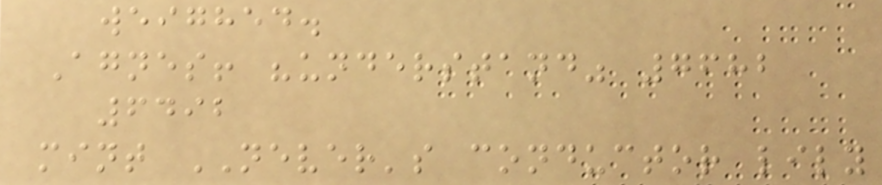weighed.
Agnes! "understand" 7682
6492
mint NEVER's conductor lily
